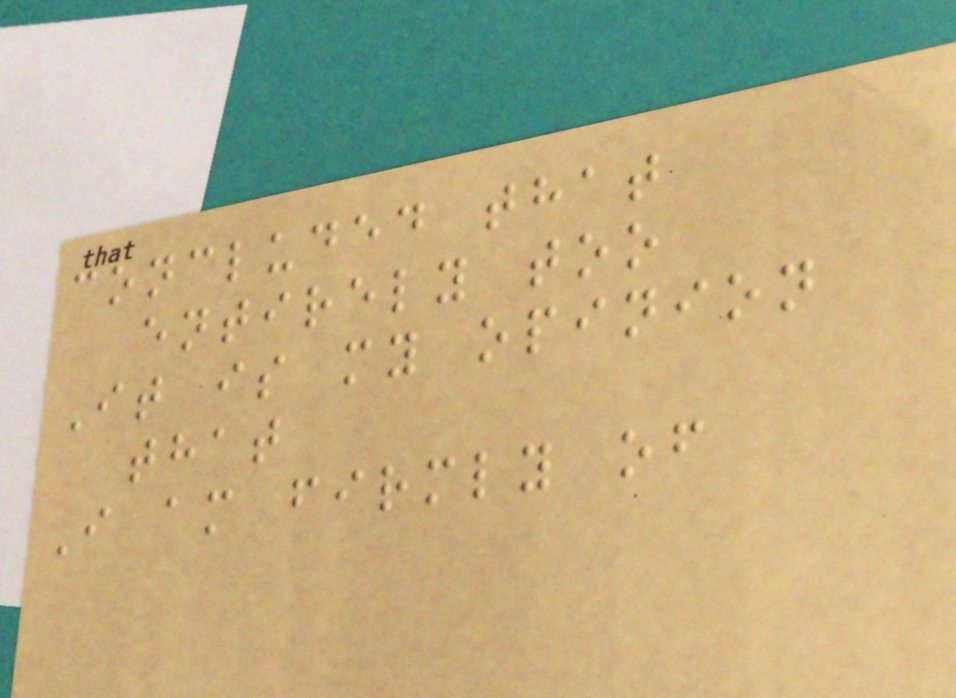concluded that
entirely too
It is my opinion
that
I am firmly of
